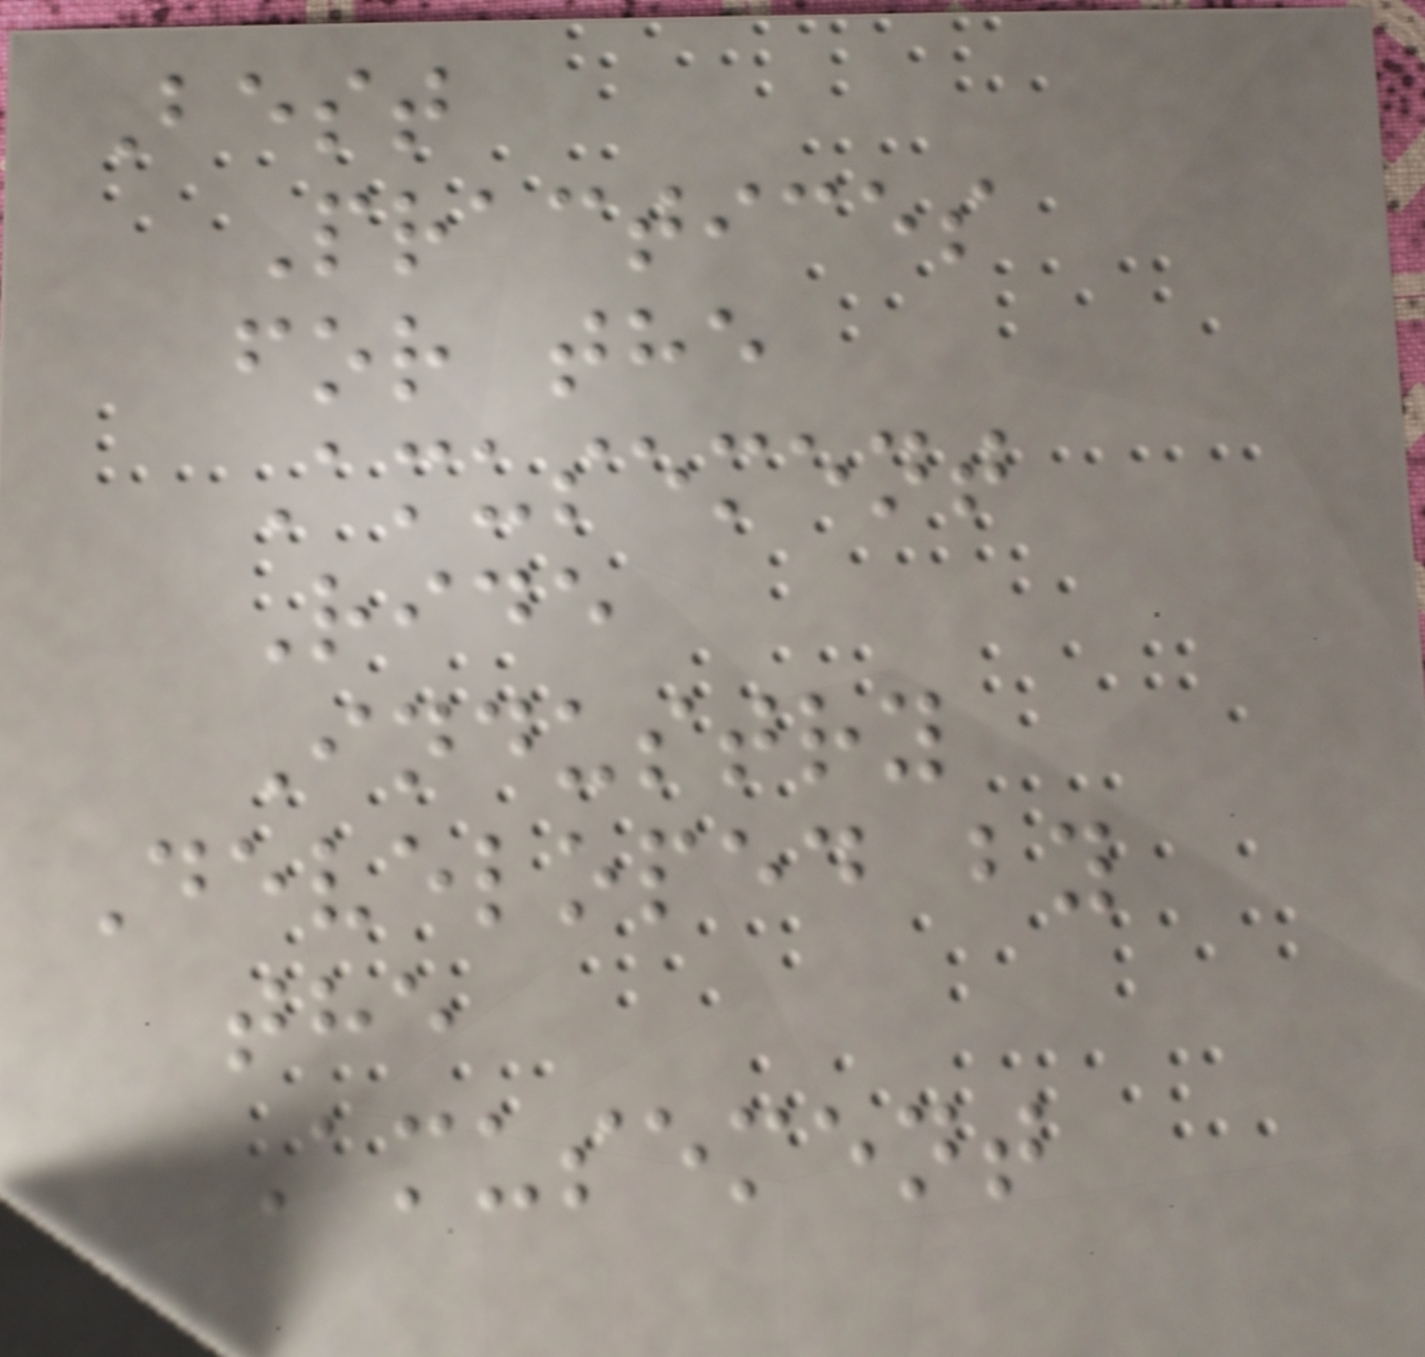Best
Practices
for the
Amusement
Ride
Industry
Developed by
the
Amusement
